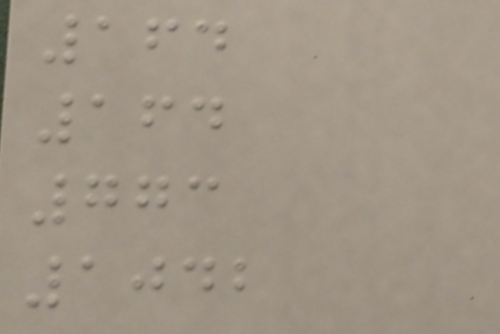164
164
773
1042
